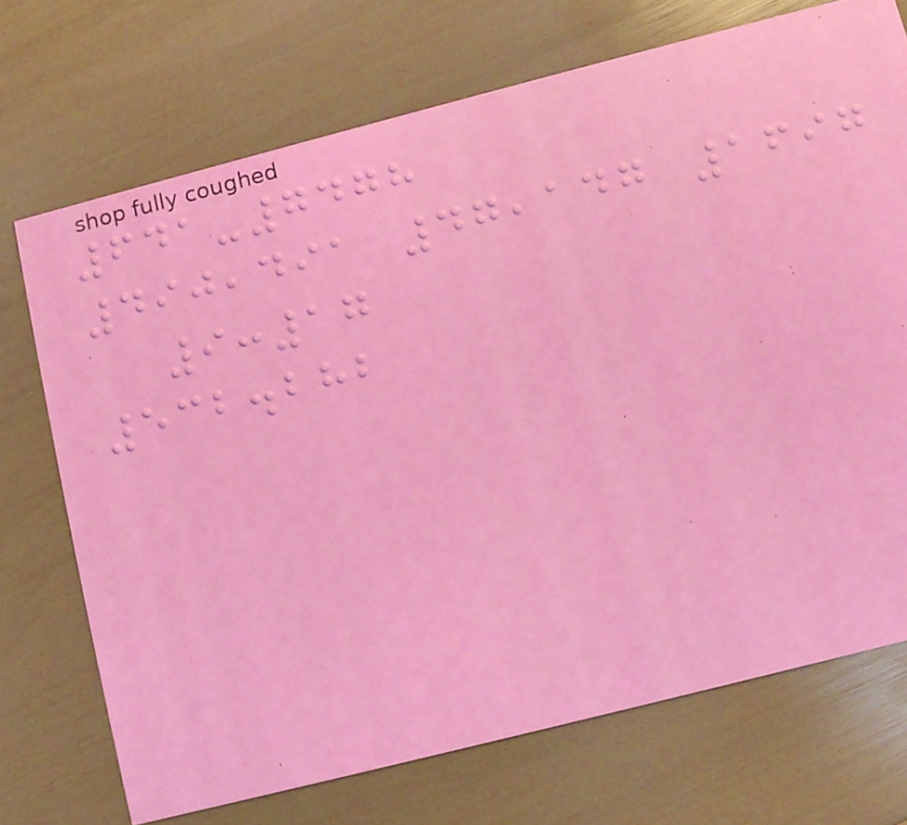641-7478
490,491 47,147 1697
9:17
532.282
